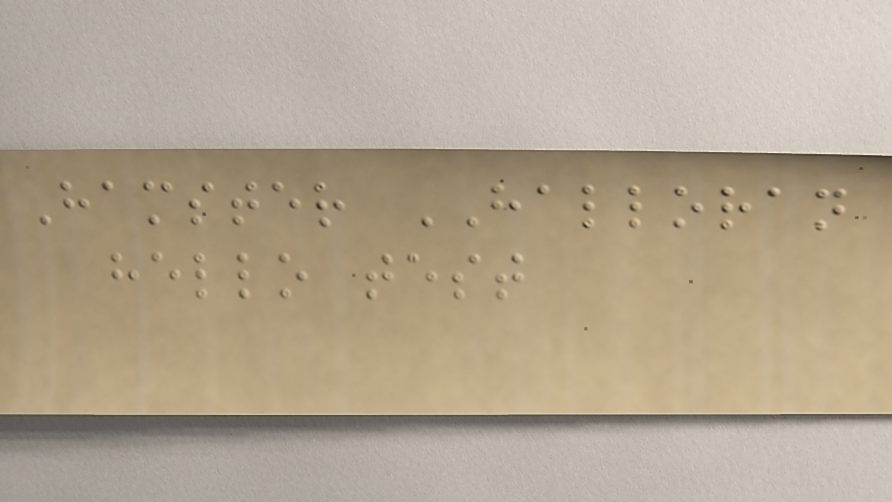Hamster HALLORAN
hello test
